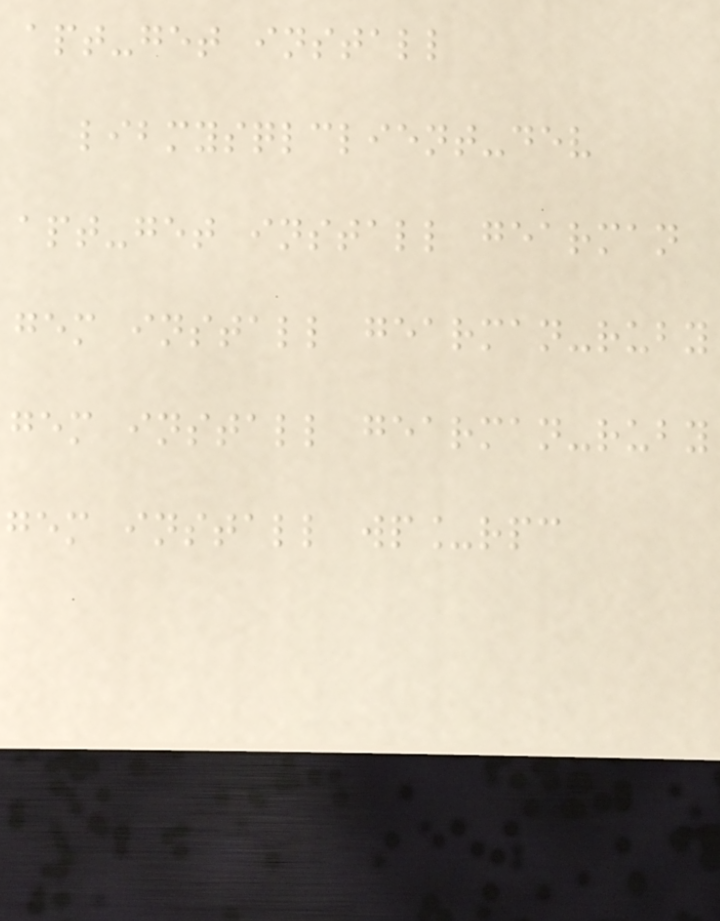apt-get install
libmysqlclient-dev
apt-get install gearman
gem install gearman-ruby
gem install gearman-ruby
gem install wp_rpc
